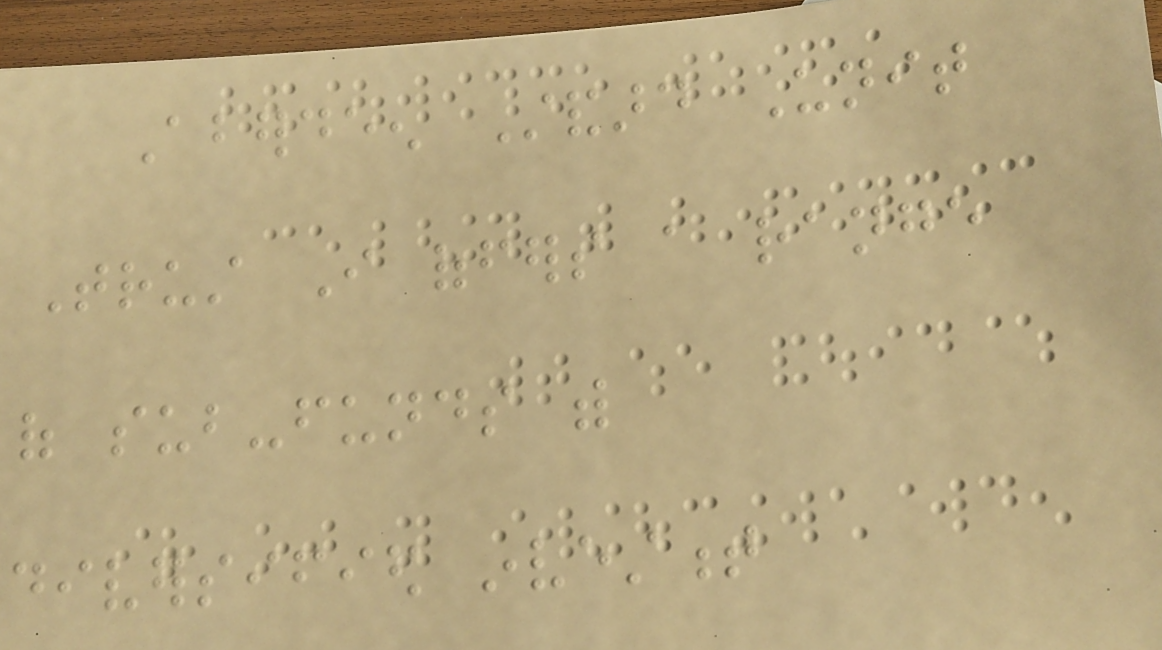Aberdeen Standard Unit
Trust I offers a range
of sub-funds with
diversified investment
